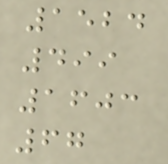1524
499
1603
67
